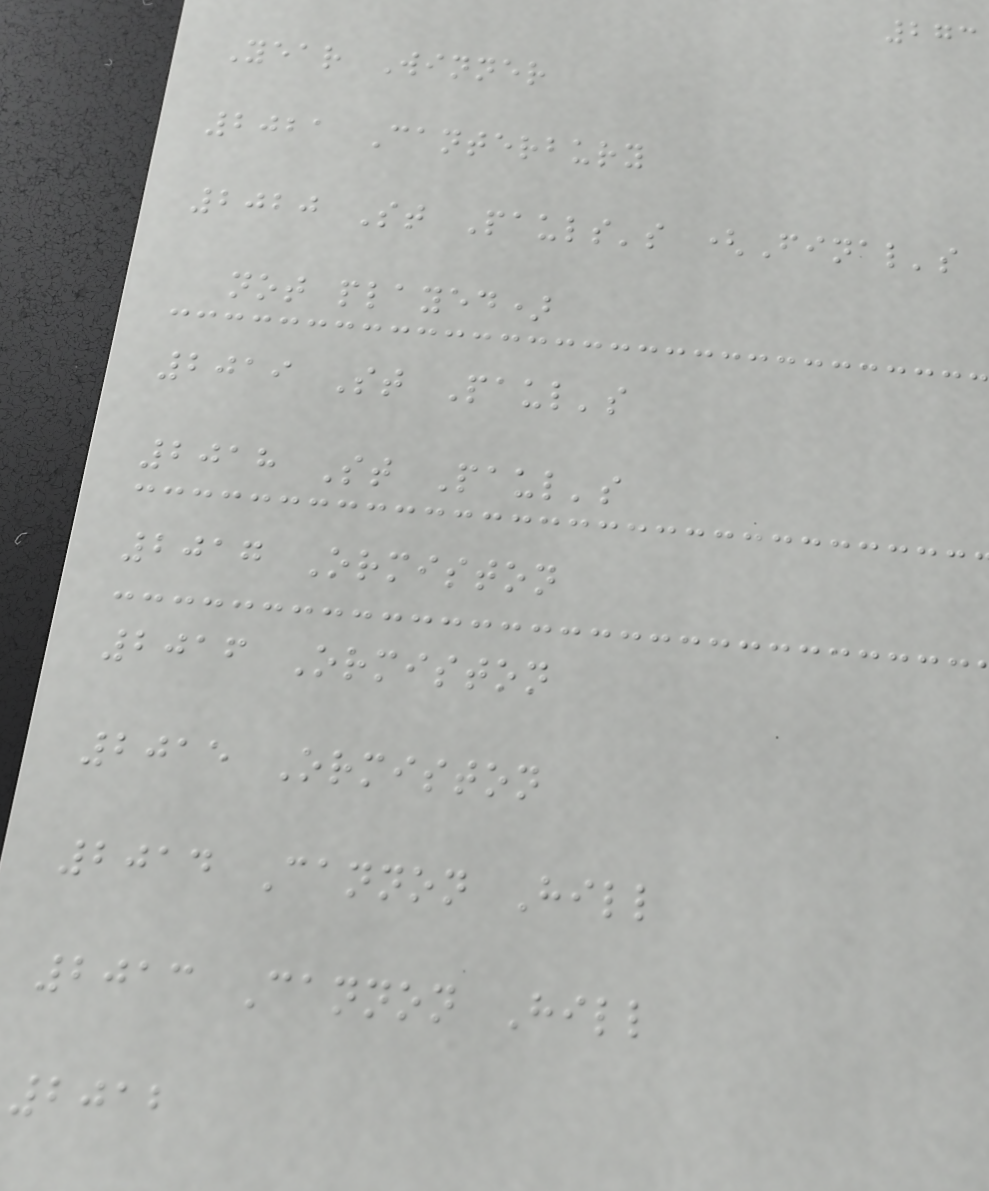273
Year Winner
2021 Canterbury
2020 St Pauls's (Final's
not played)
2019 St Paul's
2018 St Paul's
2017 Ormiston
2016 Ormiston
2015 Ormiston
2014 Cannon Hill
2013 Cannon Hill
2012
